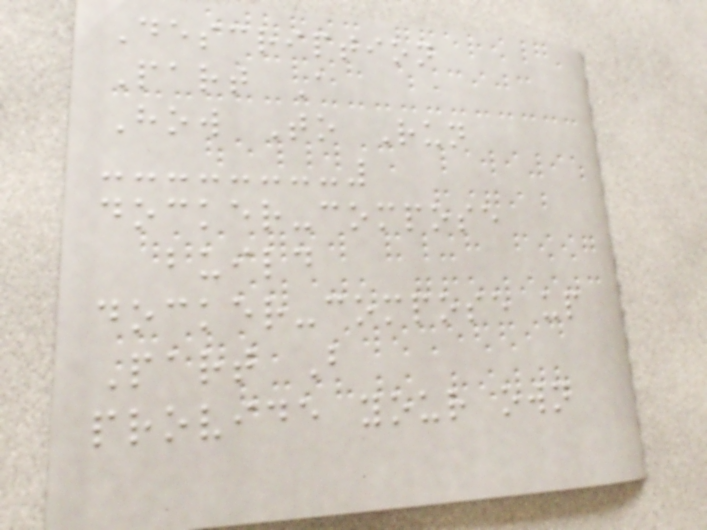Description
Part A
How To Run
docker-compose
build
docker-compose up
Part B
provide your own
